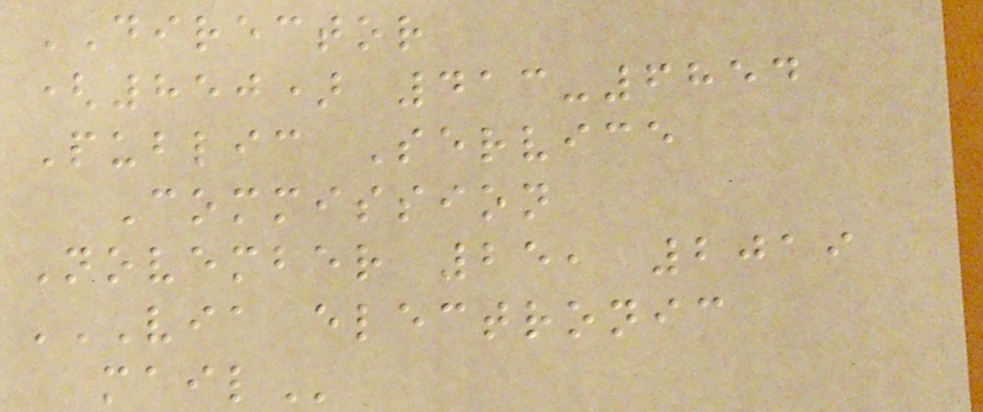DIRECTOR
(850) 413-6854
Public Service
Commission
November 25, 2019
VIA ELECTRONIC
MAIL
